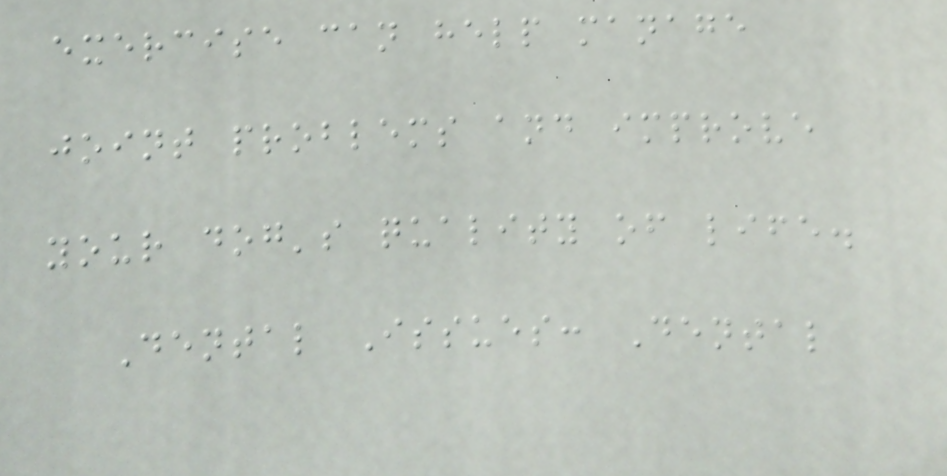exercise can help manage
joint problems and improve
your dog's quality of life.
Dental Issues: Dental
